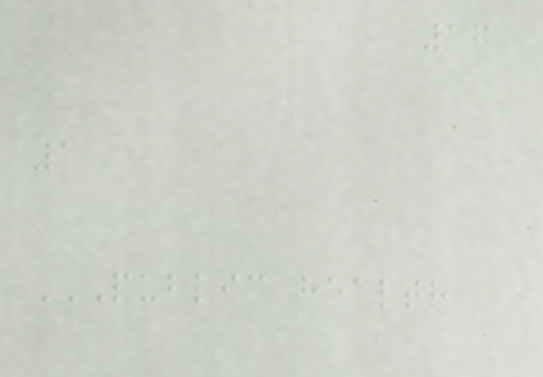16
1
PUBLIC HEALTH
